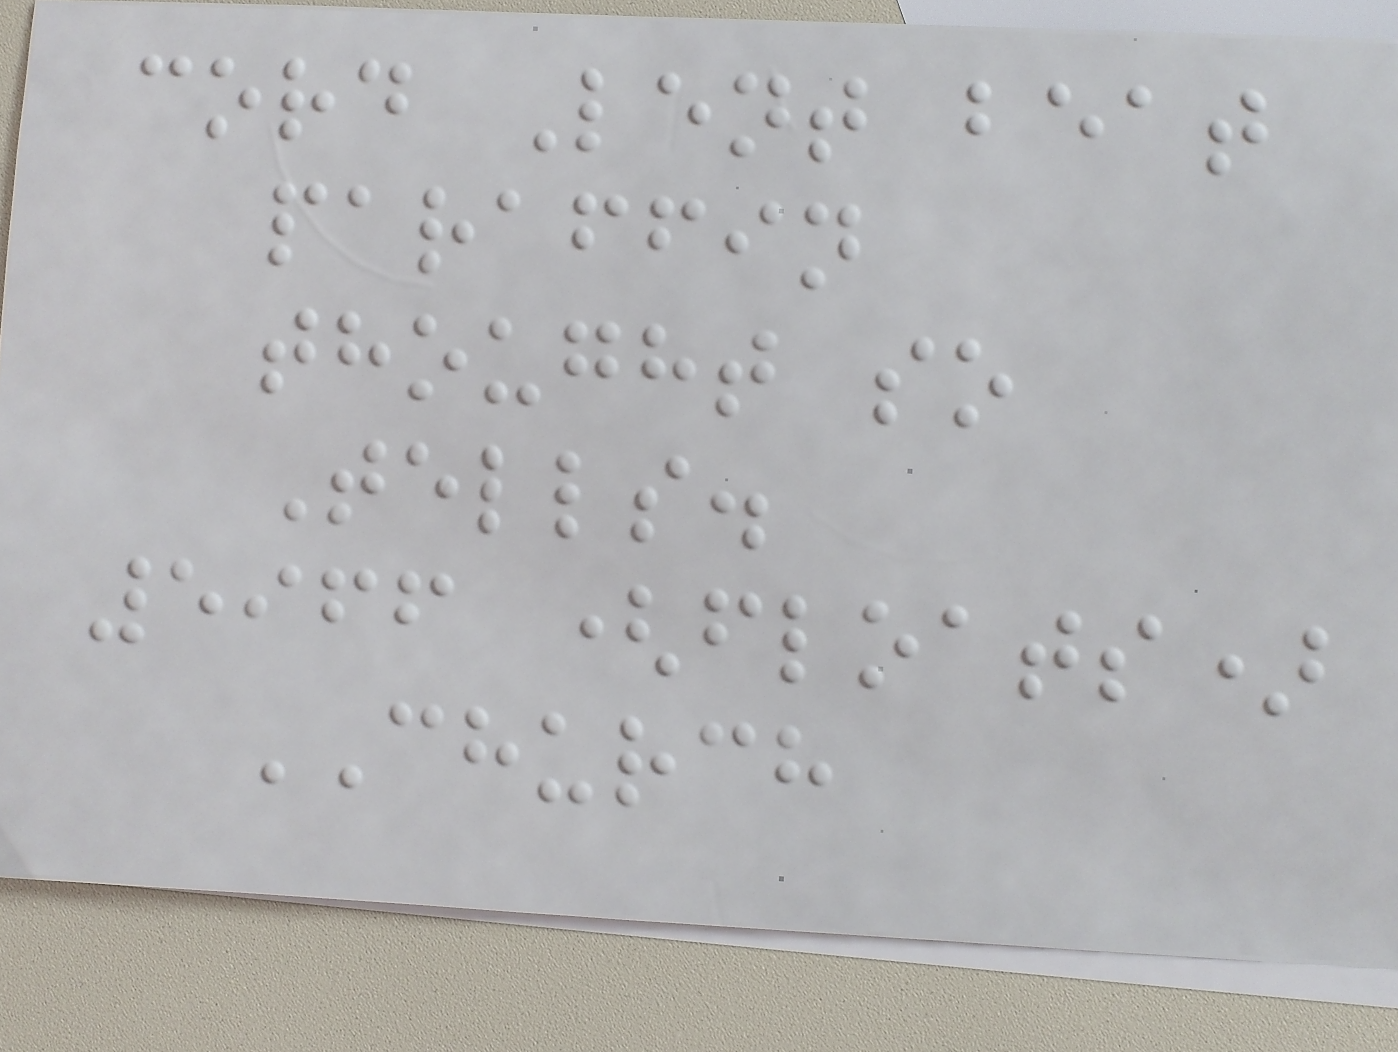cord Lent beat
paraffin
thought so
Tells.
5966 (floats)
CHURCH
